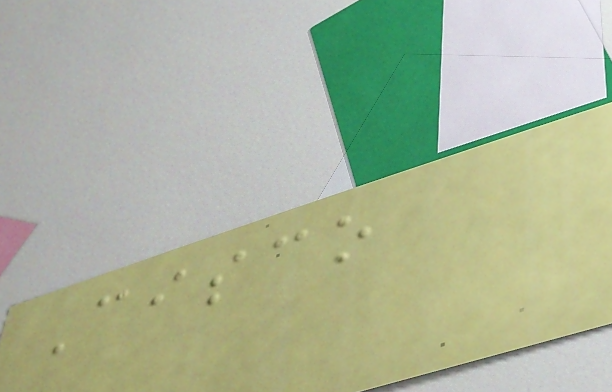Cisco
